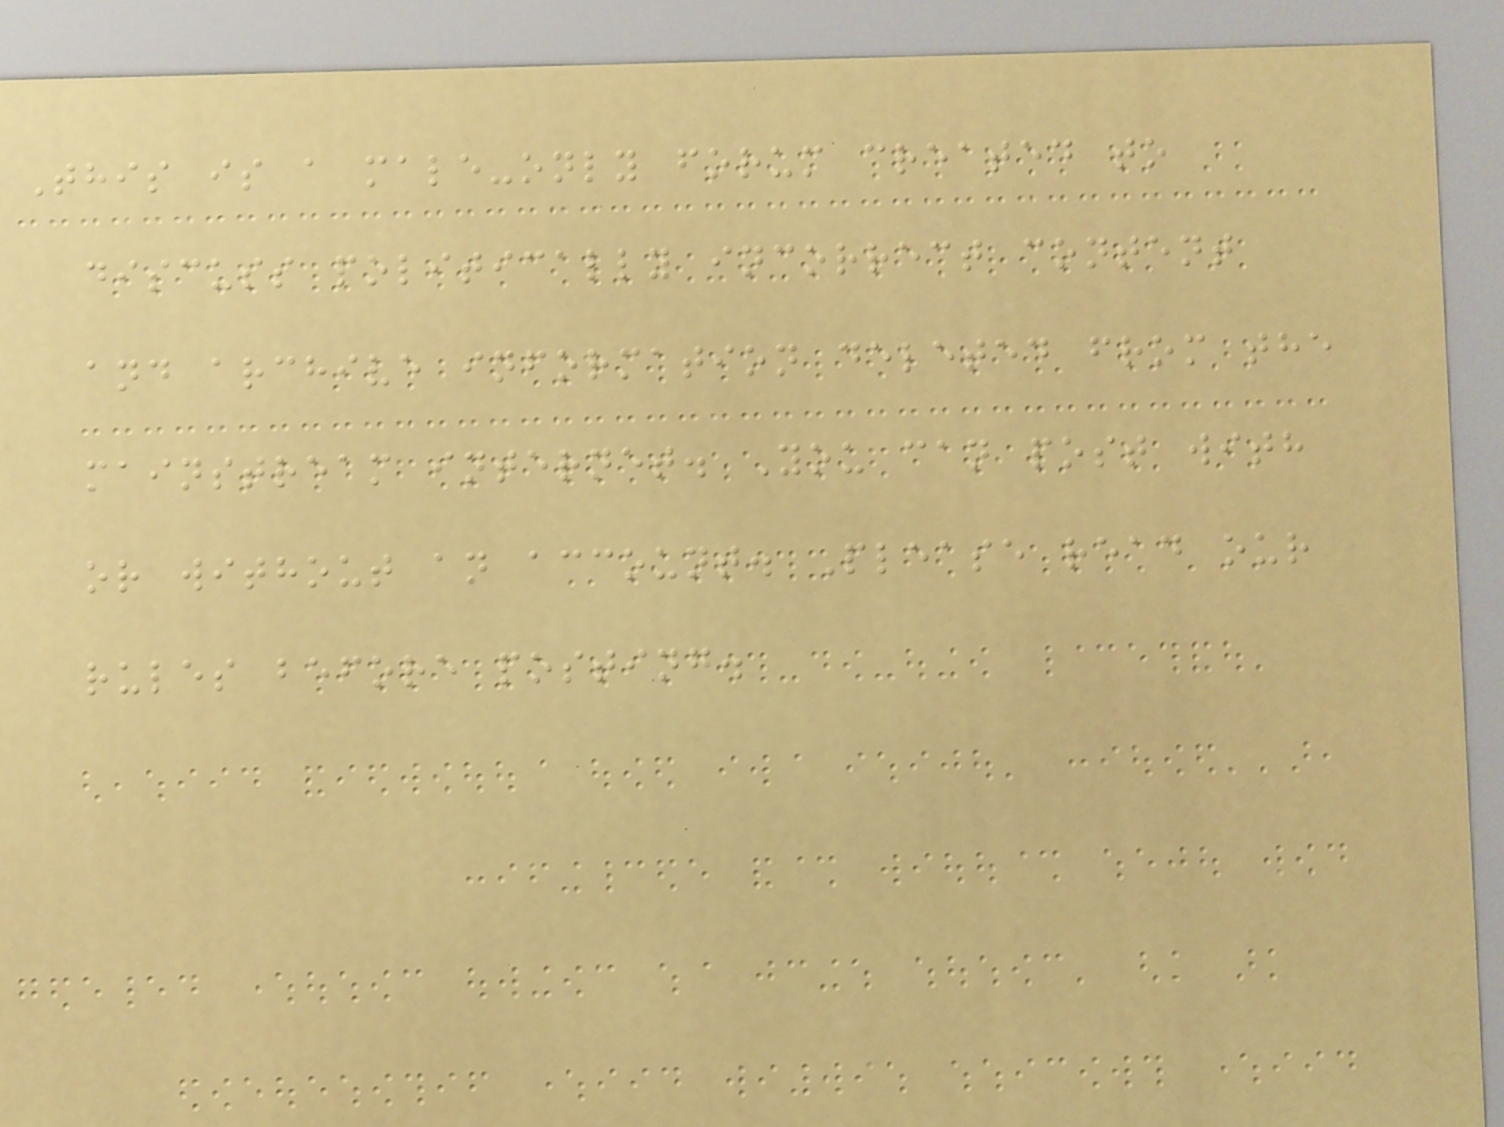This is a male-only forum created to
discuss politically incorrect content
and archive information deleted from the
mainstream internet. You can post with
or without an account. Please read our
rules before posting.
